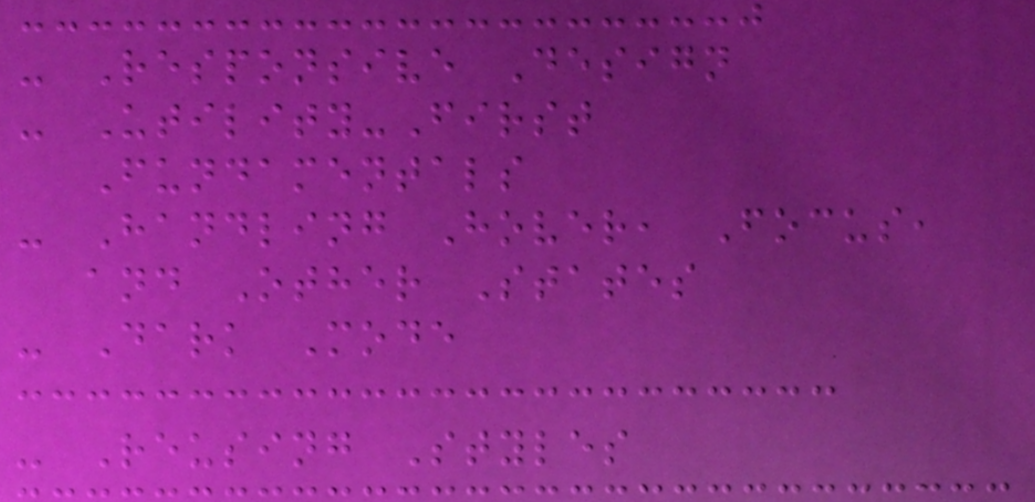- Responsive Design
- Utility-First
Fundamentals
- Handling Hover, Focus,
and Other States
- Dark Mode
- Reusing Styles
